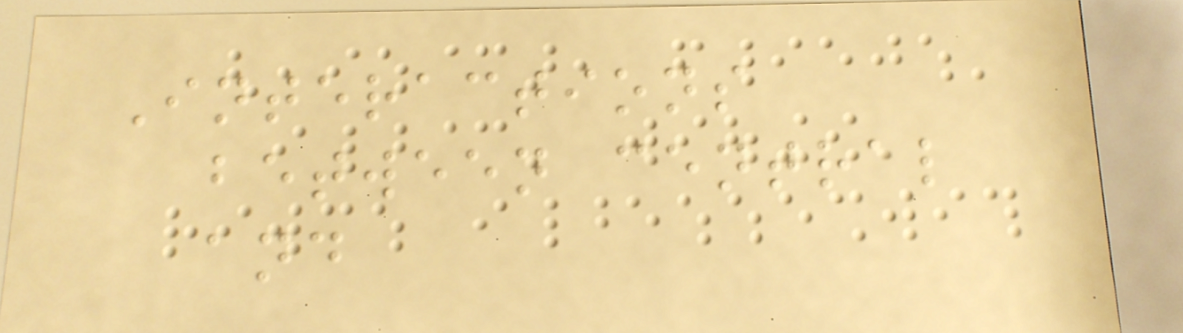Interactions
between central
and
